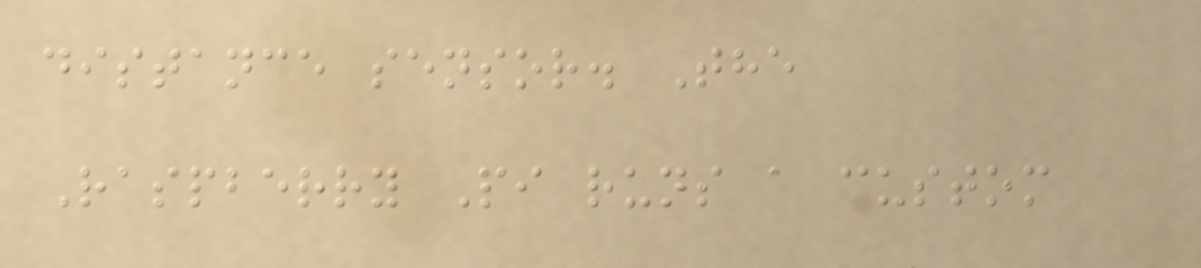distance sensor. The
Raspberry Pi runs a custom
